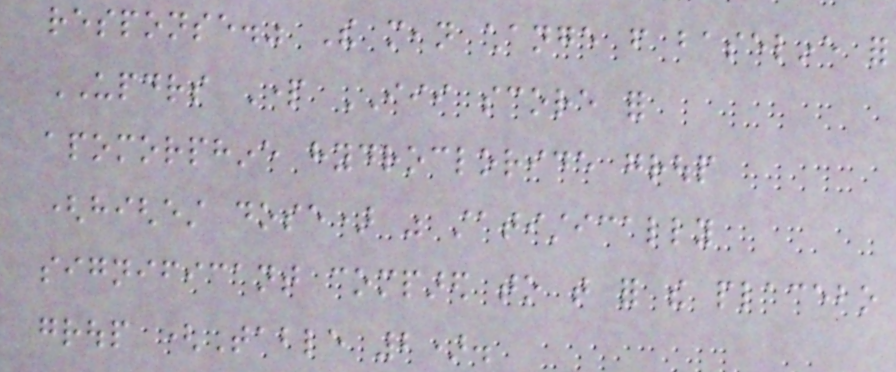response." The mean change from baseline for
UPDRS Part III score for
apomorphine hydrocloride group
(highest dose) was statistically
significant compared to that for the placebo
group (Table 2).
